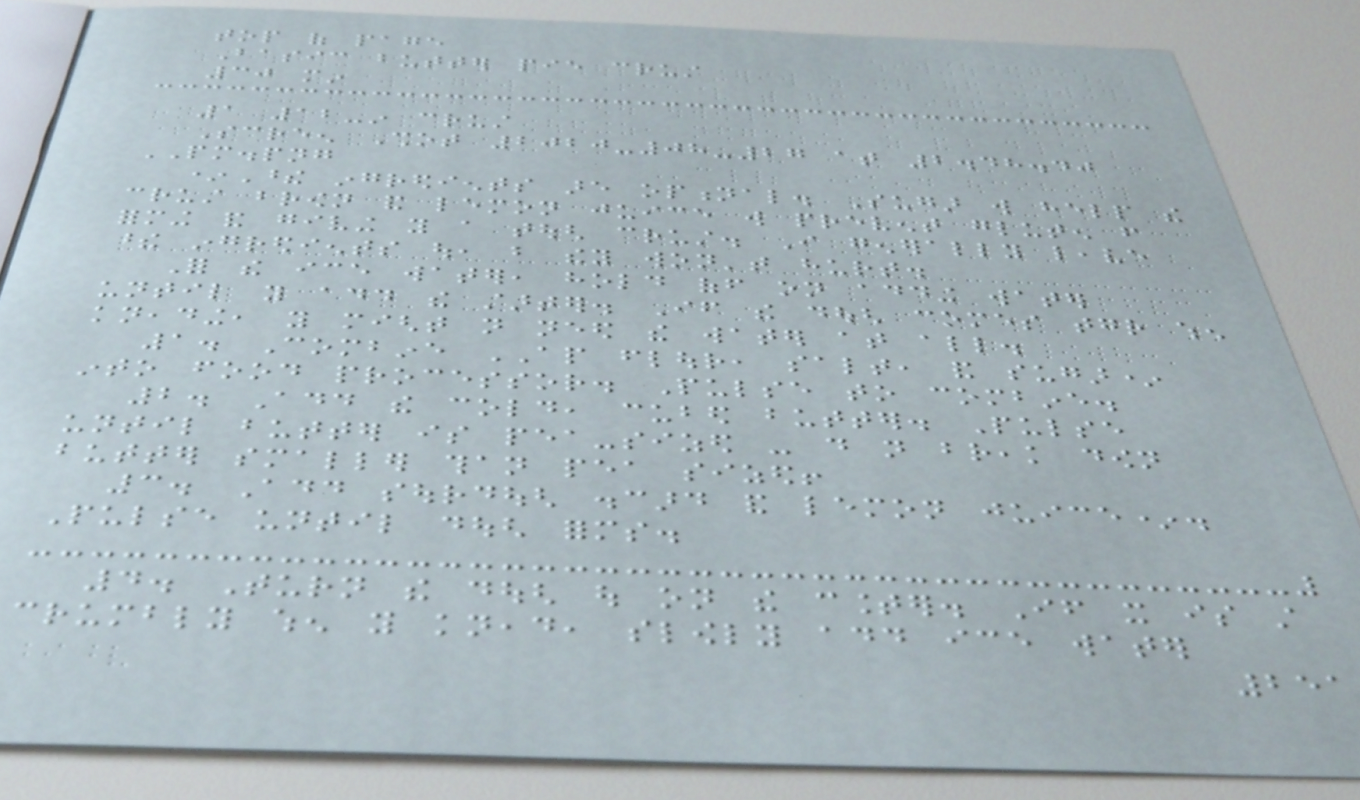top of page
Basic butter pie crust
30 min
1 12-in crust
Screen Shot 2020-08-27 at 2.48.40
PM.png
*These ingredients are optional. Sugar will help the
crust brown and lemon juice will prevent gluten from
forming and giving you a tough crust. I generally leave
these ingredients out, but they won't hurt.
For the ice water, hold off on adding water
until you add the starter. If the dough comes together when
kneading, you might not need the water at all.
1. Combine AP flour, salt, and sugar*
into food processor. Pulse to combine.
2. Add the cold, cubed butter. Pulse
until butter is pea-sized - do not break down
butter smaller than pea sized!
3. Add sourdough discard and lemon juice*.
Pulse until dough forms.
4. Turn the dough out on the counter. If it is still
crumbly when you knead, slowly add ice water
251
